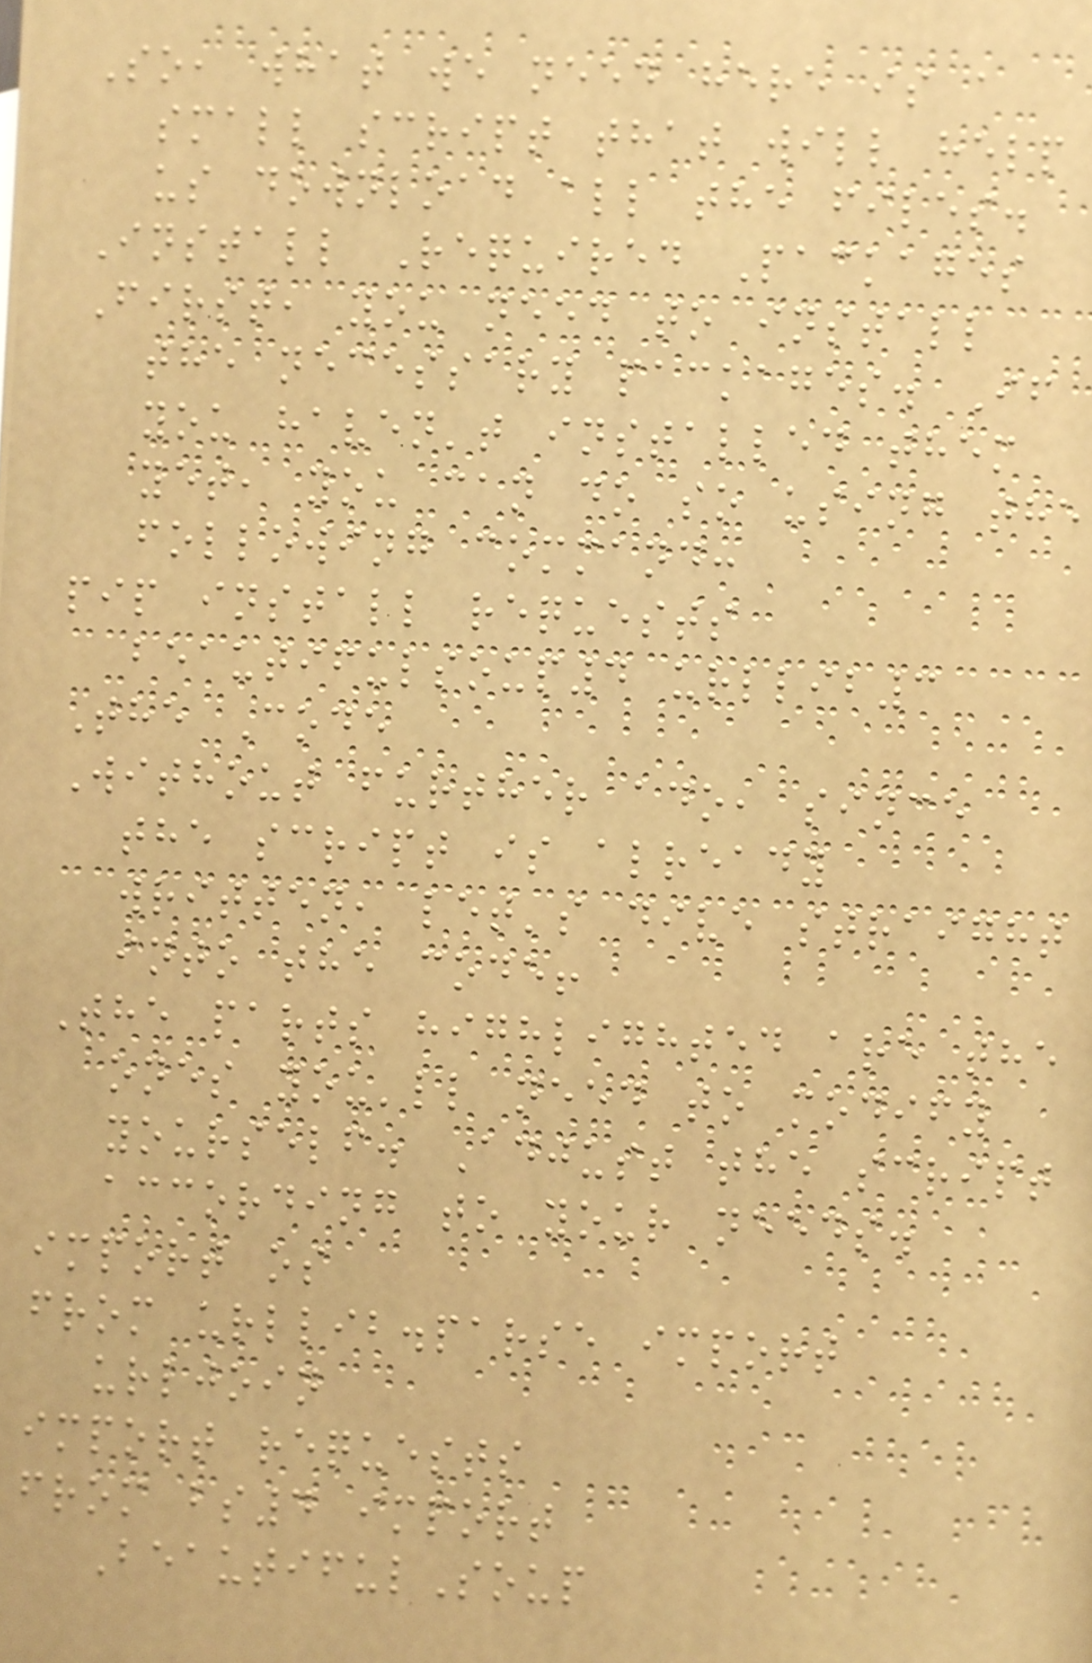So, what we need here is a
small script that will help
us download all the files.
Install Required Packages
First, you need to install
the necessary packages. If
you haven't installed them
yet, you can do so using the
following command:
pip install requests
beautifulsoup4 urllib3
The Code
Without further ado, since
the script is already
written, let's dive straight
into the code!
The parts highlighted are the
ones you'll need to modify
yourself. Adjust the script
according to your needs.
import os
from urllib.parse import
urljoin
import requests
from bs4 import
BeautifulSoup
